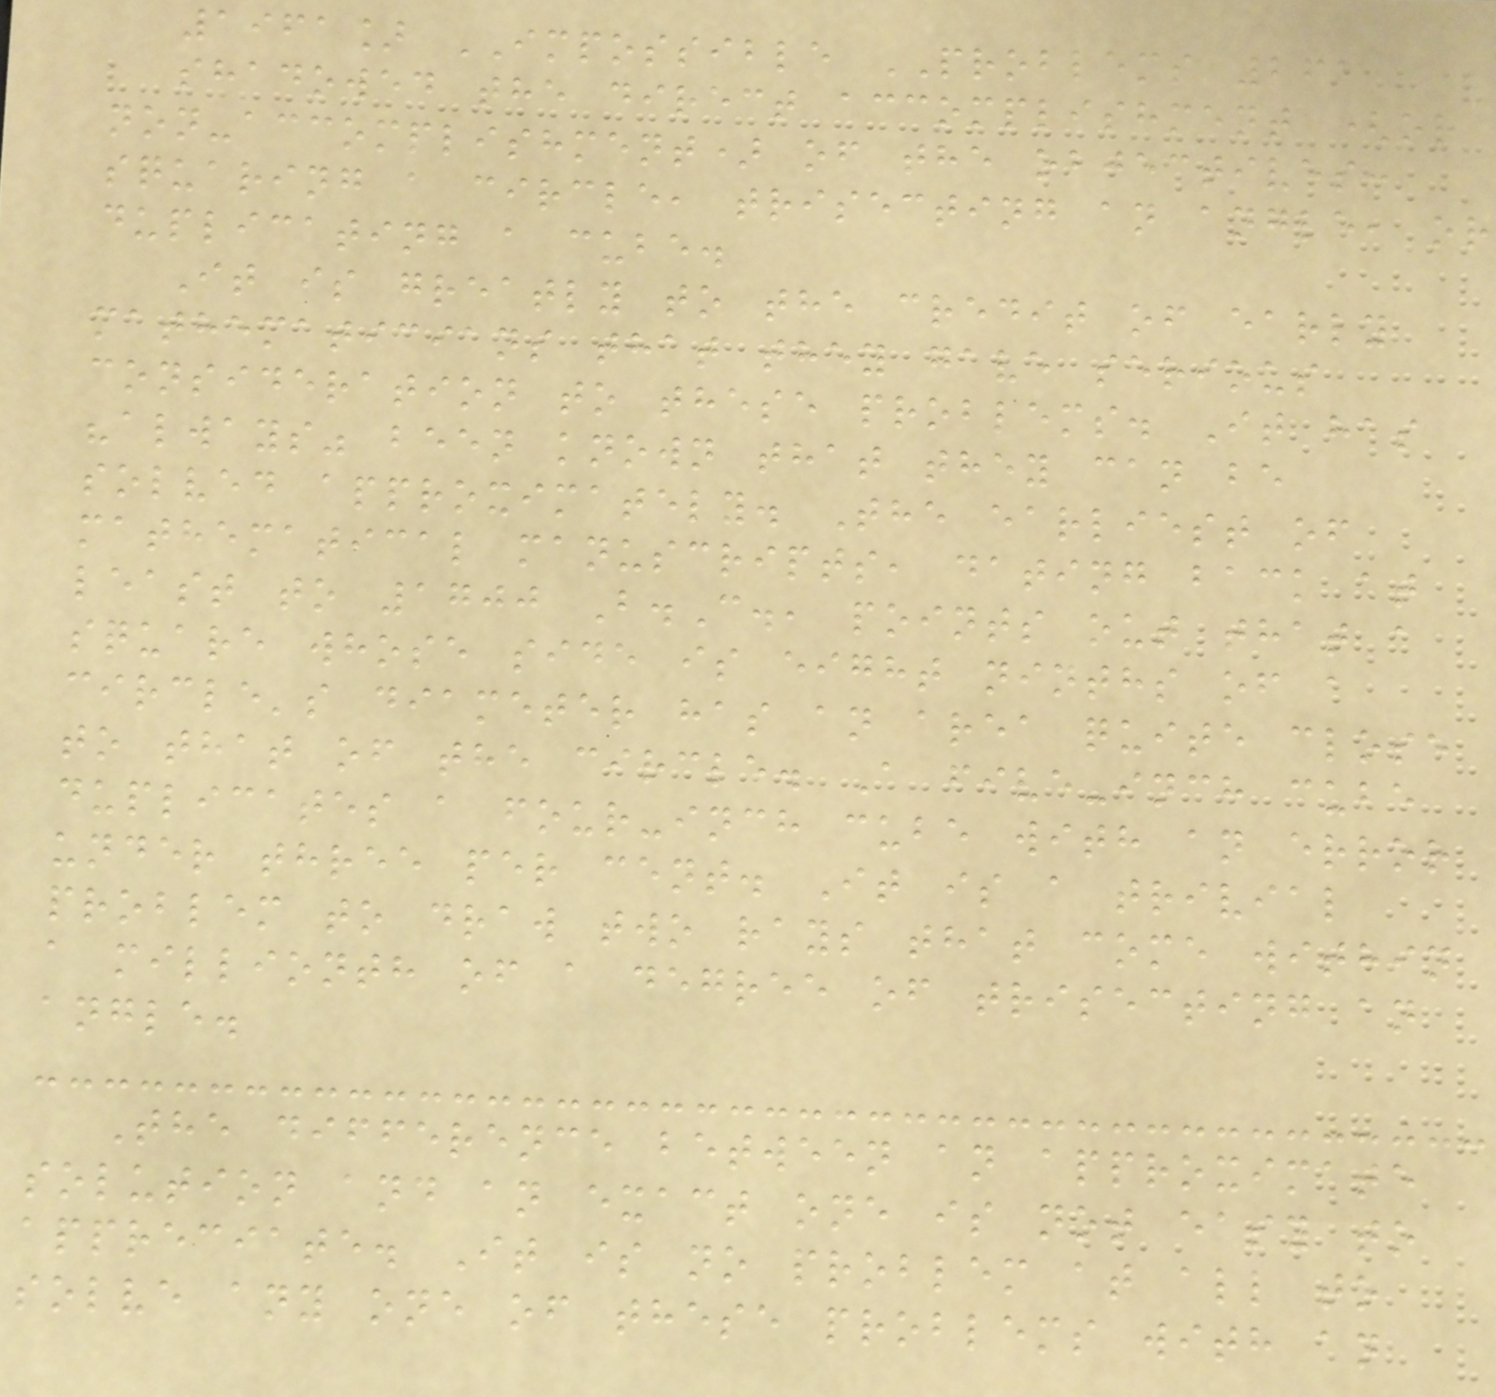1961] IMPOSSIBLE PROBLEMS 261
shadowed the direct accomplishment (or
non-accomplishment) of the objectives:
squaring a circle, trisecting an angle, or
duplicating a cube.
It is greatly to the credit of early
mathematicians that they gave serious
consideration to these problems. It has
"always" been known that they can be
solved approximately. The earliest of
mathematical manuscripts, dating back at
least to 1700 B.C., points out that a
square whose side is eight ninths of a
circle's diameter has an area quite close
to that of the circle. A five-inch cube
duplicates a four-inch cube with an error
under three per cent. It is a trivial
problem to draw two rays that come within
a millionth of a degree of trisecting an
angle.
The difference between an approximate
solution and an exact one is not easy to
appreciate. It is no problem at all to
solve any one of these problems with an
